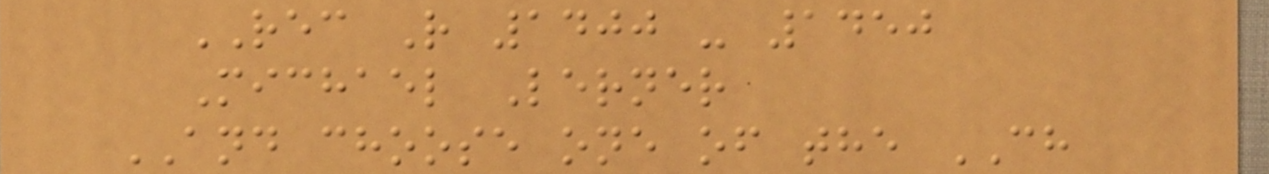REC R 1400 - 1450
Michael Lerner
AND choose one of the CH
